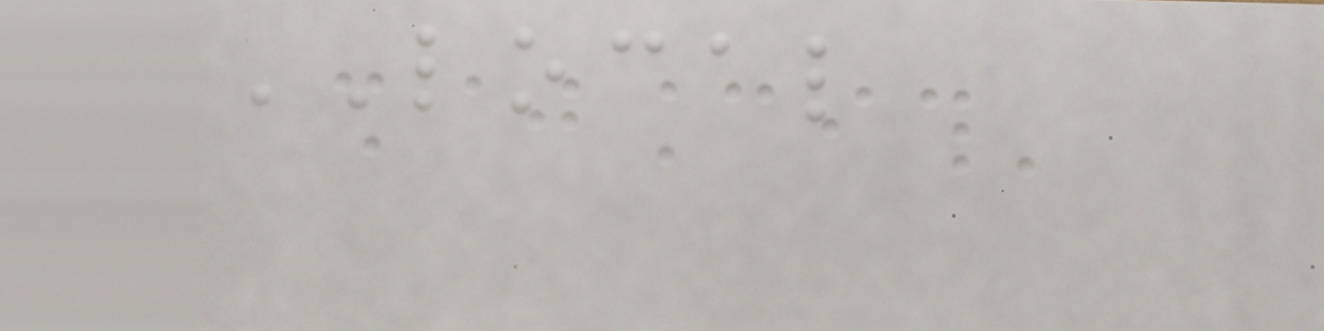LOCAL
